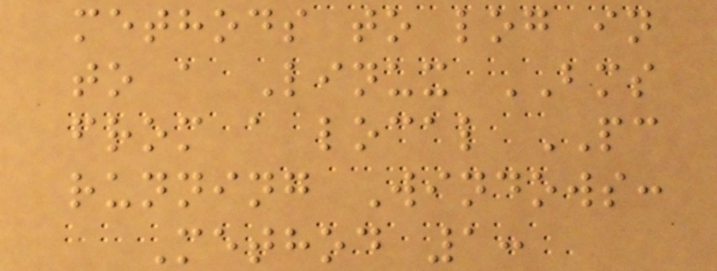methods to log in
to a Linux BMS
from a local PC
running Windows:
Method 1:
